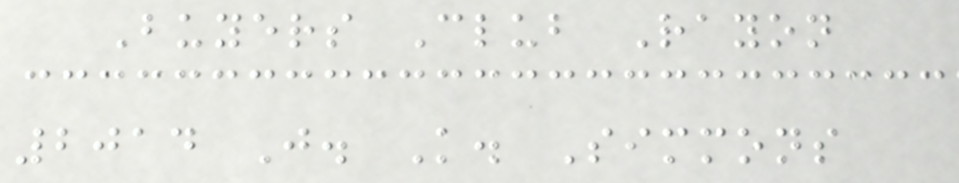Buyers Club Rayon
2014 J. K. Simmons
